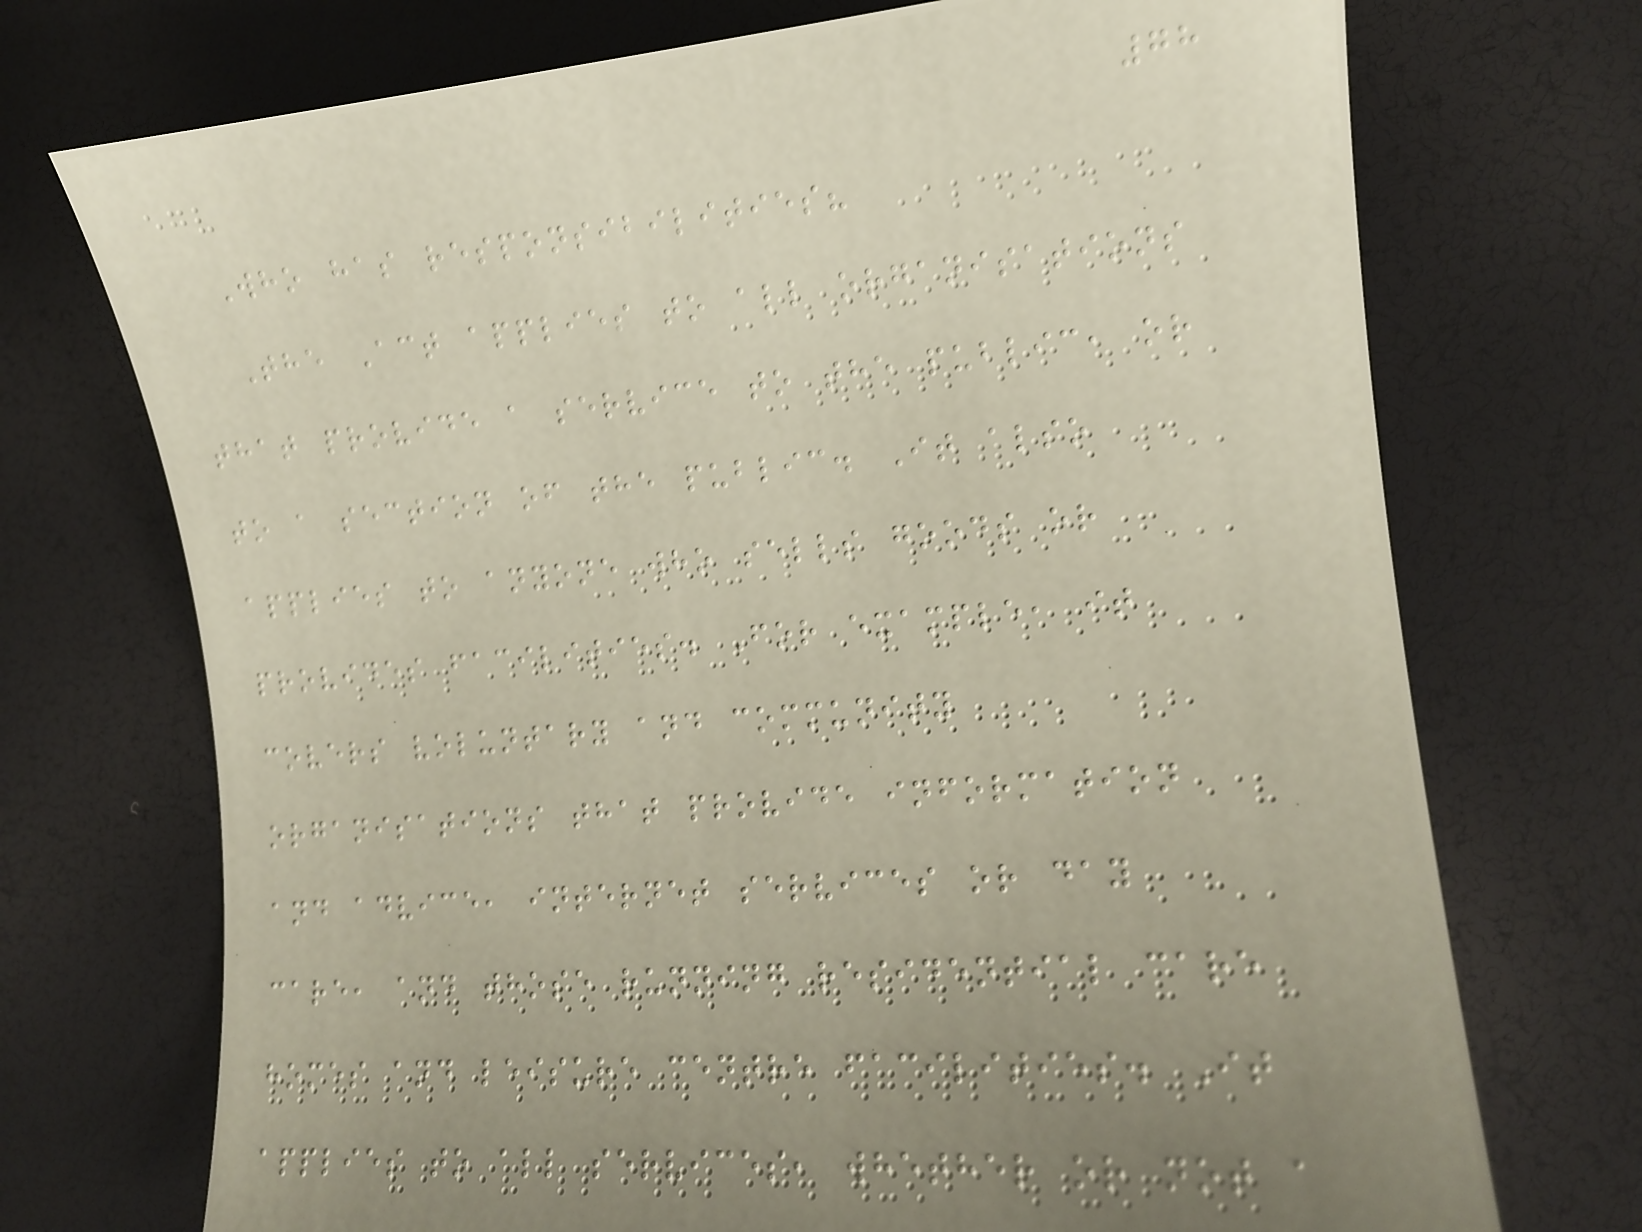78
Who has responsibilities?
The Act applies to all organisations
that provide a service to the public, or
to a section of the public. It also
applies to anyone who sells goods or
provides facilities. For example, it
covers voluntary and community
organisations that provide information
and advice, internet services or day
care, and those running residential care
homes and leisure centre facilities. It
applies to all services, whether or not a
